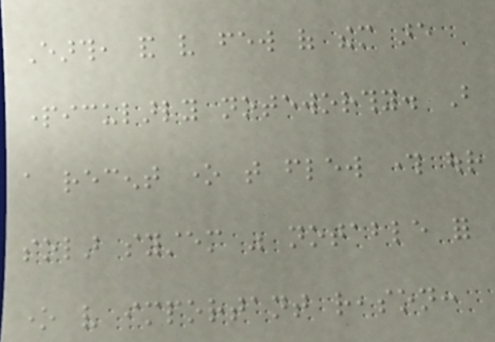Earth, and very few of them are
particularly noteworthy. But
a recent one that flew through our
solar system was notable for
one very important reason:
